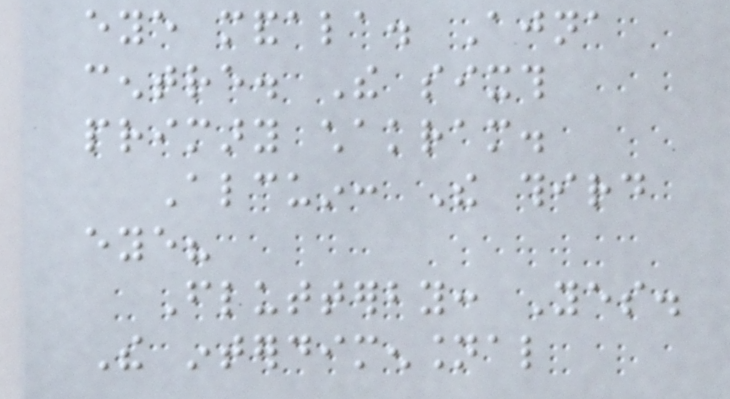eye mandala. Ajna
centre. The sixth
primary chakram.
Alcuin: The third
eye?
Flutterby: Yes.
The interdimensional
